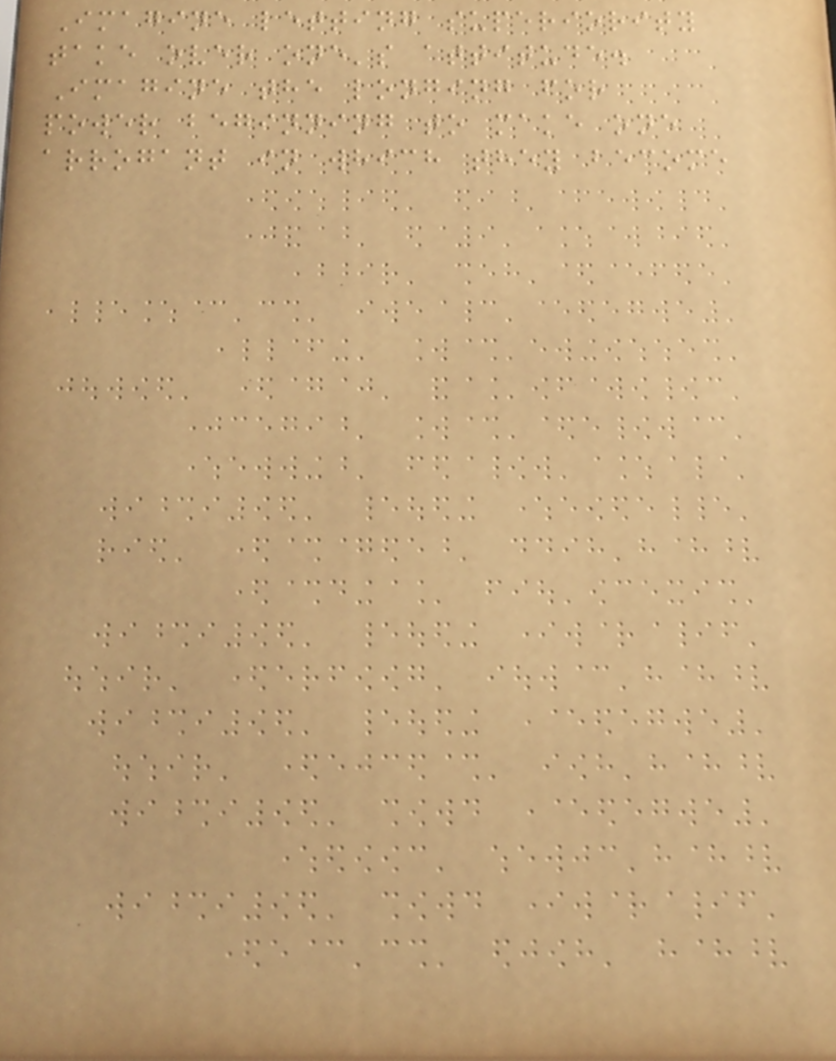Imagine letting superiority
take over one's attitude.
Imagine the longing for
power beginning to make one
arrogant in which they become
